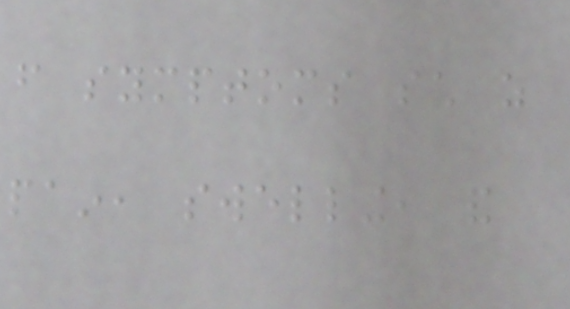from symptoms such as
pain, swelling, and
